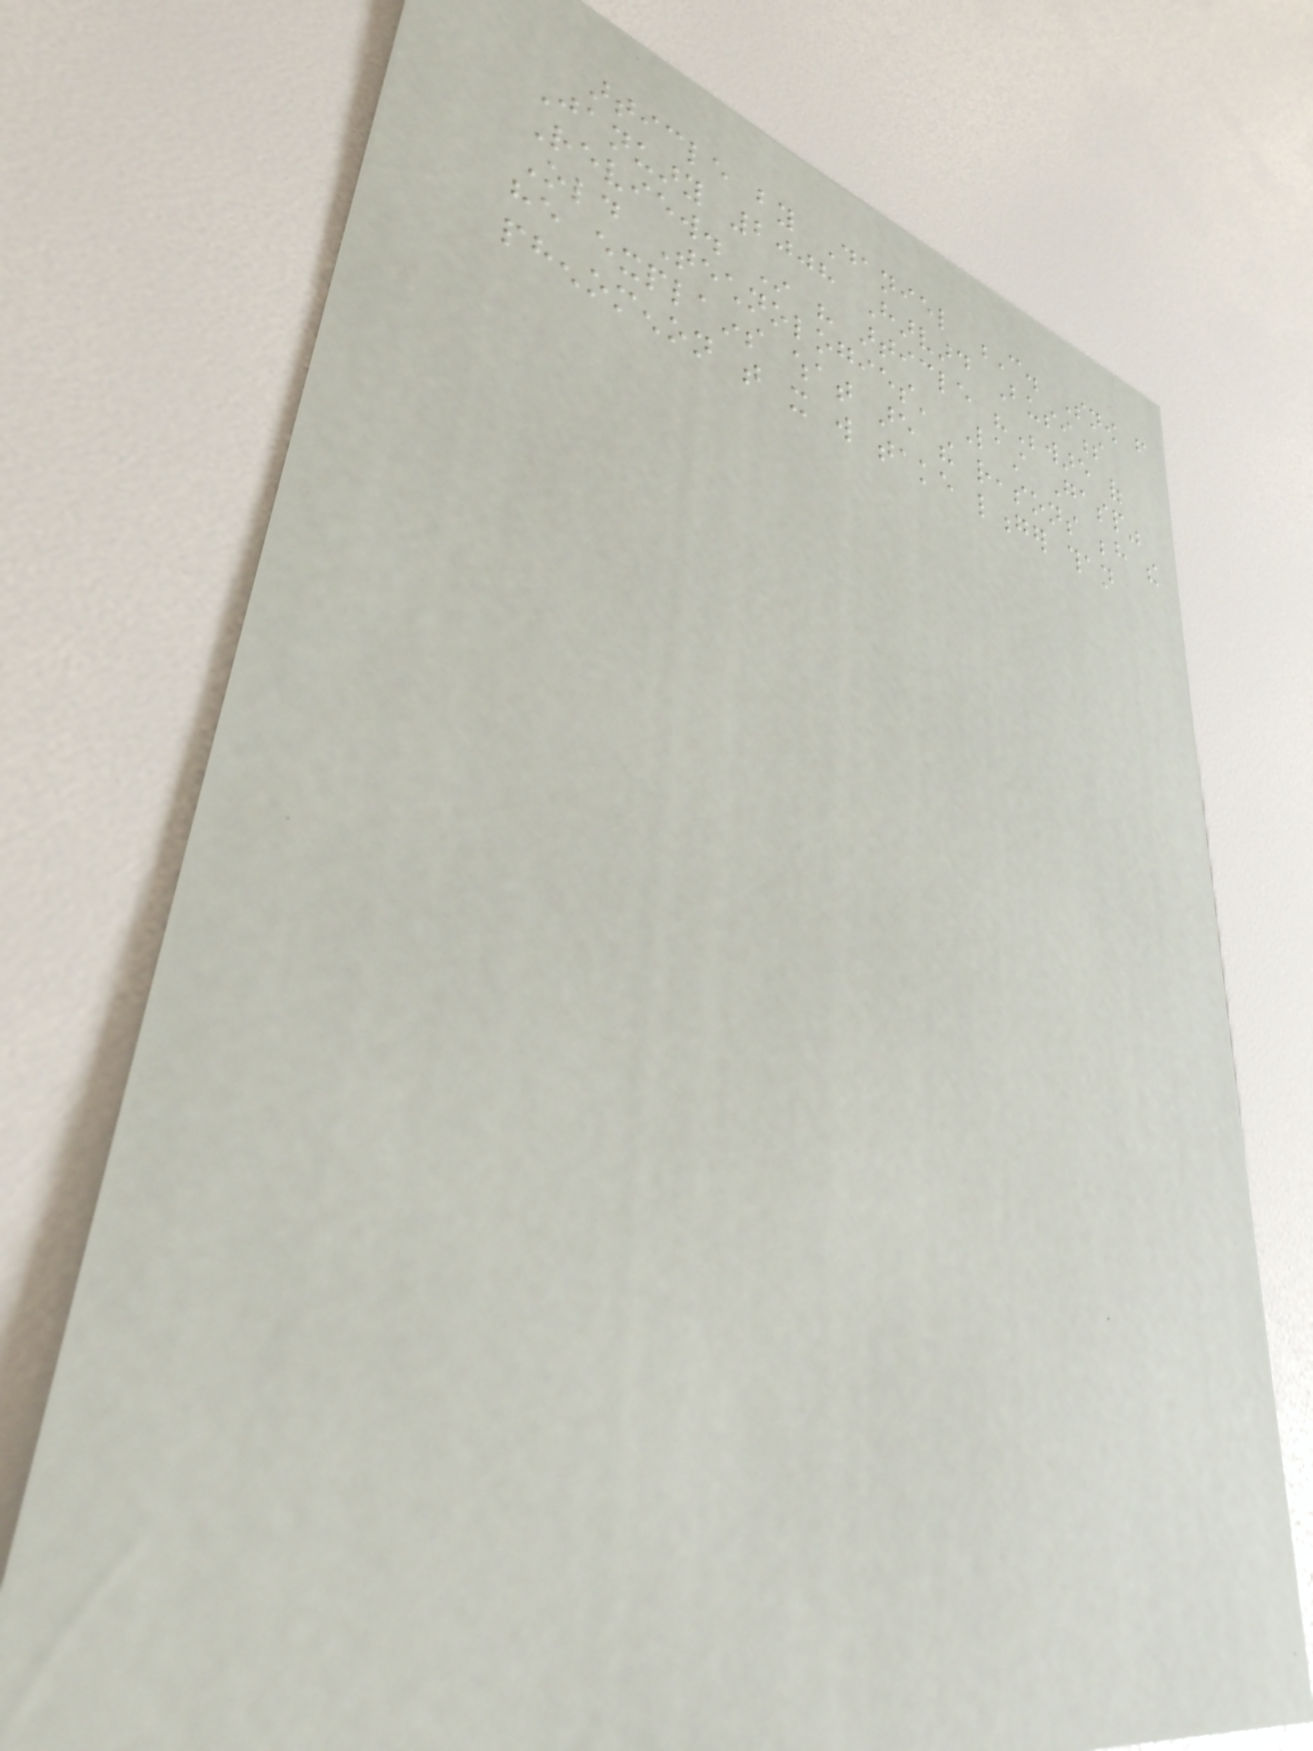article by Daniel C. Snow from
January 2008 Harvard Business
Review. In his article "Beware of
Old Technologies' Last Gasp"
he explains what are the reasons behind the
phenomenon that it will take longer than
